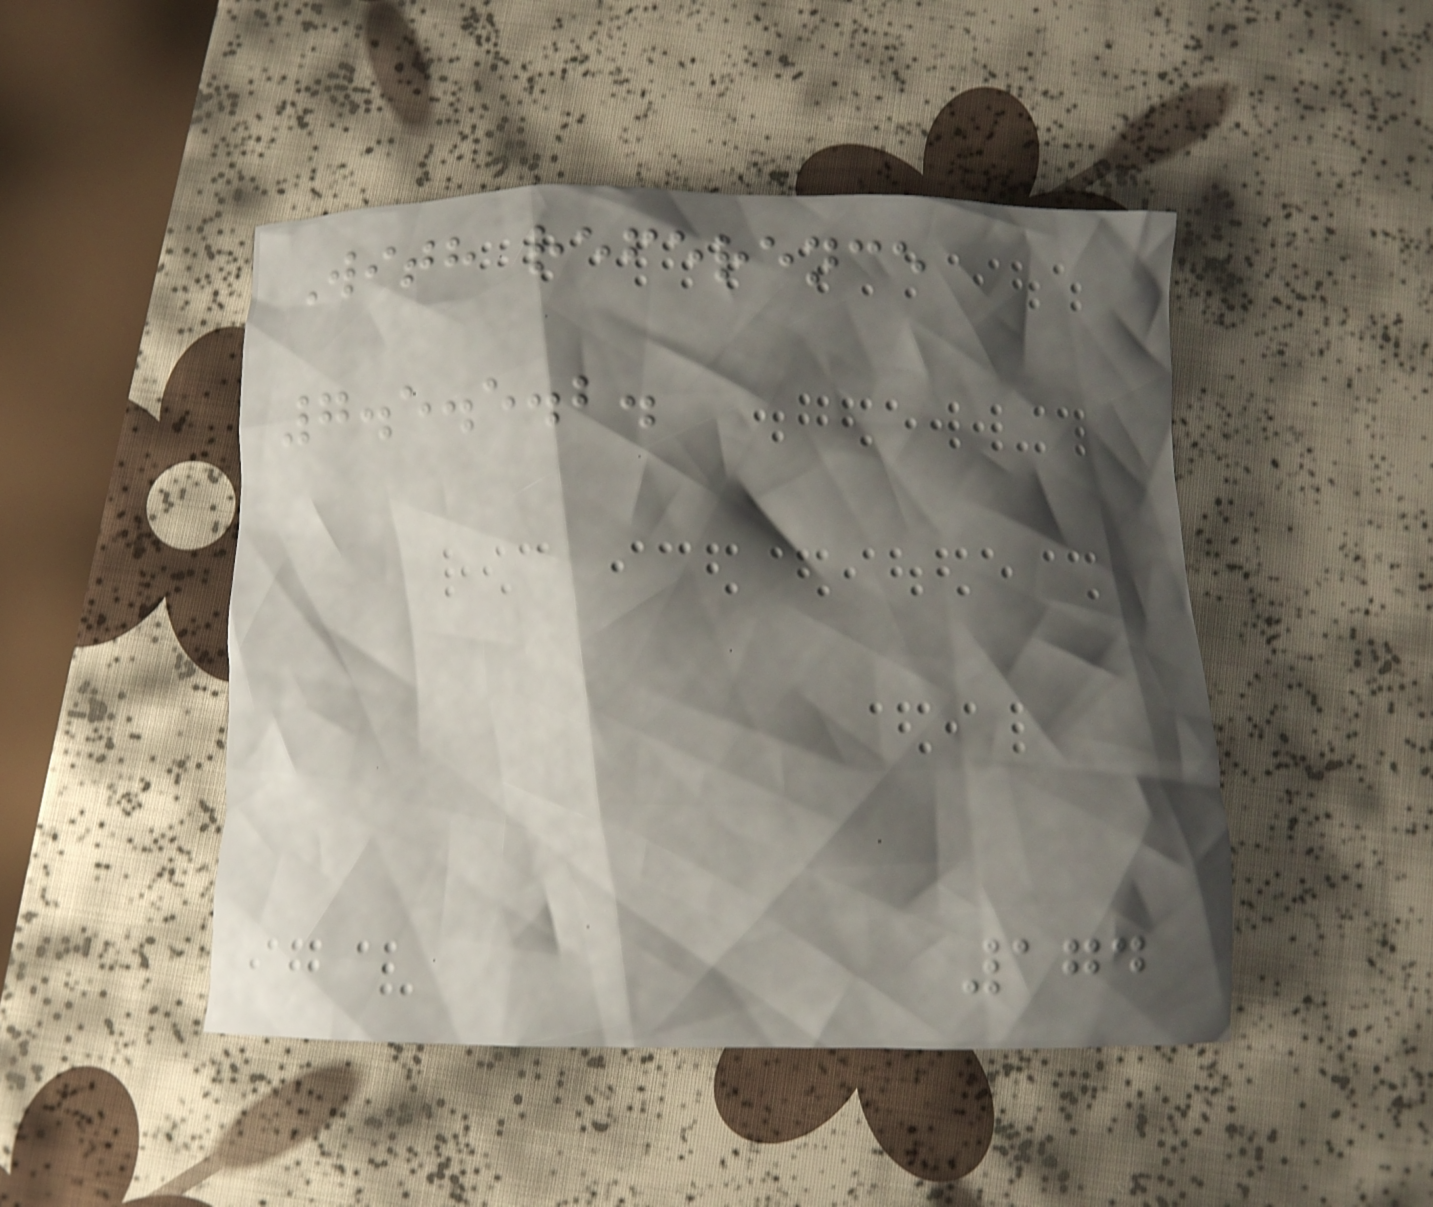With reference
7.5.5.2.
174
